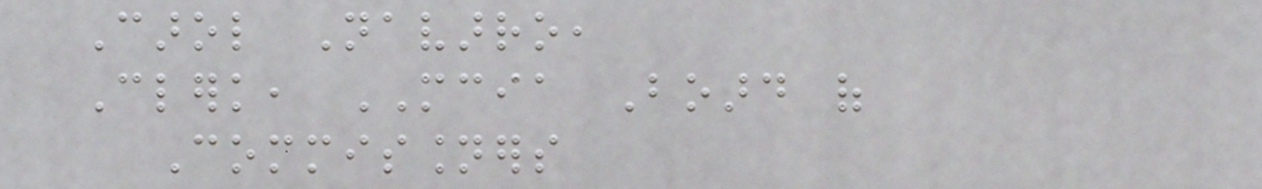Carol Navarro,
Clerk, MCIA Board of
Commissioners
